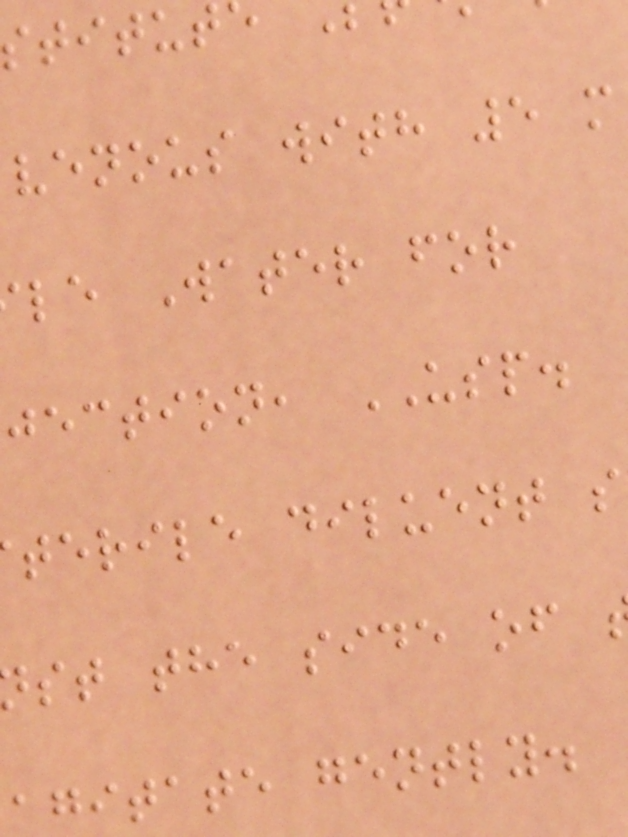venous with 5 m
le Water for
jection, USP.
terile diluent s
st the side of
gitate gently.
